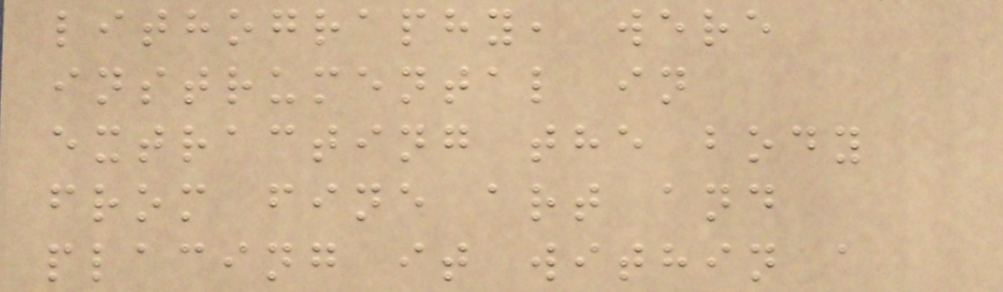lithography, were
instrumental in
extracting the body
from fine art and
placing it within a
